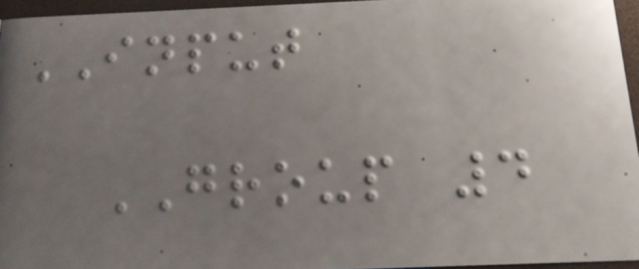INPUT
GROUP 4
